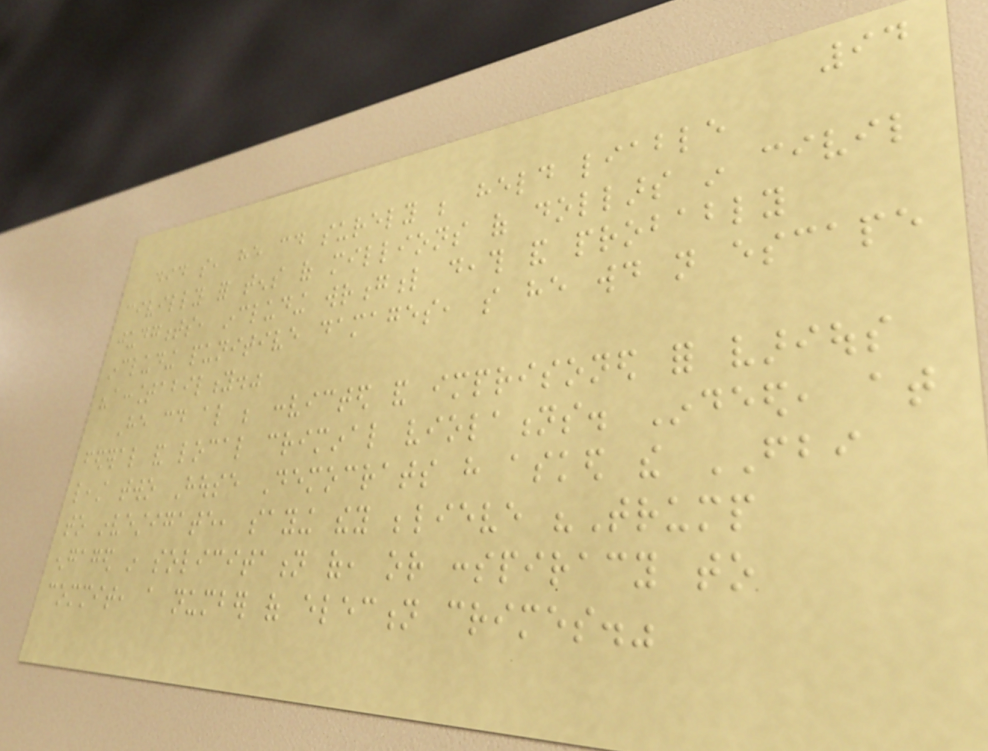94
did so, he could surely be held liable
civilly for tens of millions of dollars in civil
judgments, including wrongful death and probably
including punitive damages, so he would not escape
"accountability."
He could also be convicted and imprisoned for various
federal and local criminal violations. Indeed, at
least two House Democrats have asked the FBI
to investigate, saying they believe "Trump
engaged in solicitation of, or conspiracy to
commit, a number of election crimes."
